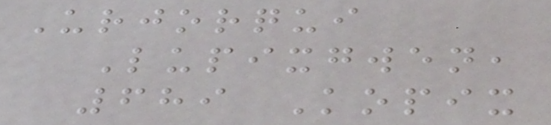Urjorqui
Lupixgwen,
689 Kopix
